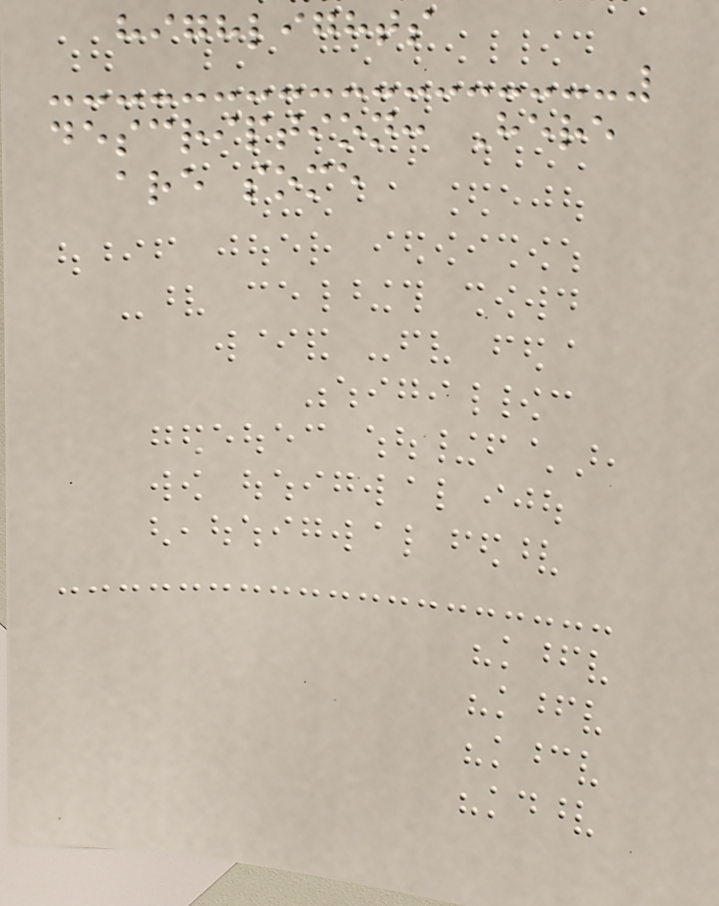highlights
description: Here
are some
